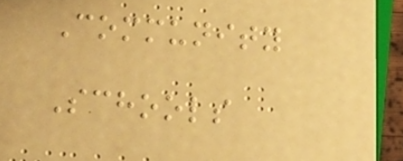Community
Schools
